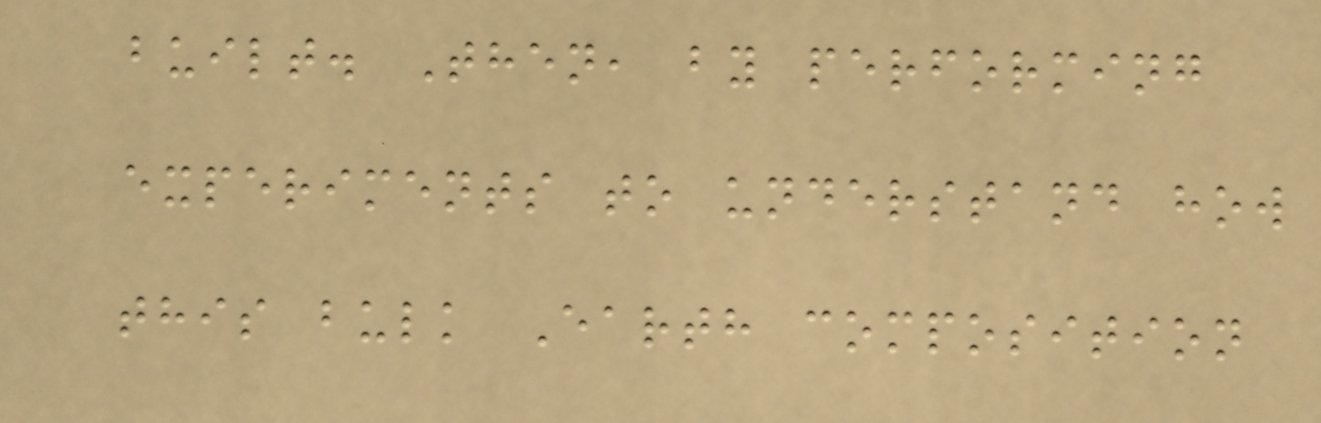built. Then, by performing
experiments to understand how
this bulk Earth composition
